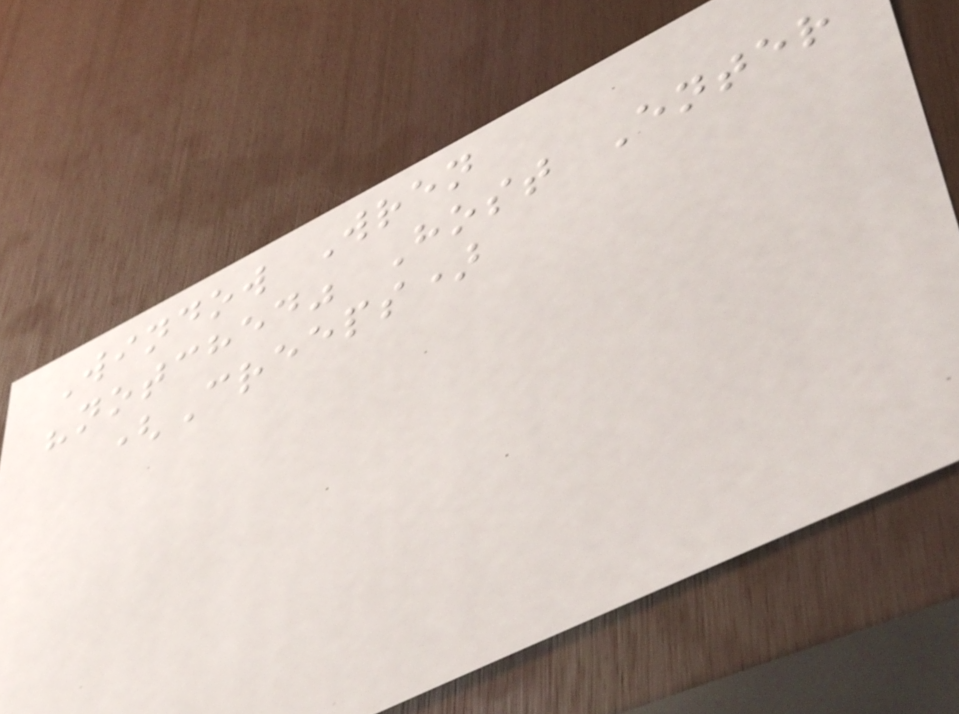Window Wren
"notched" Host Enter
(Creeps)
